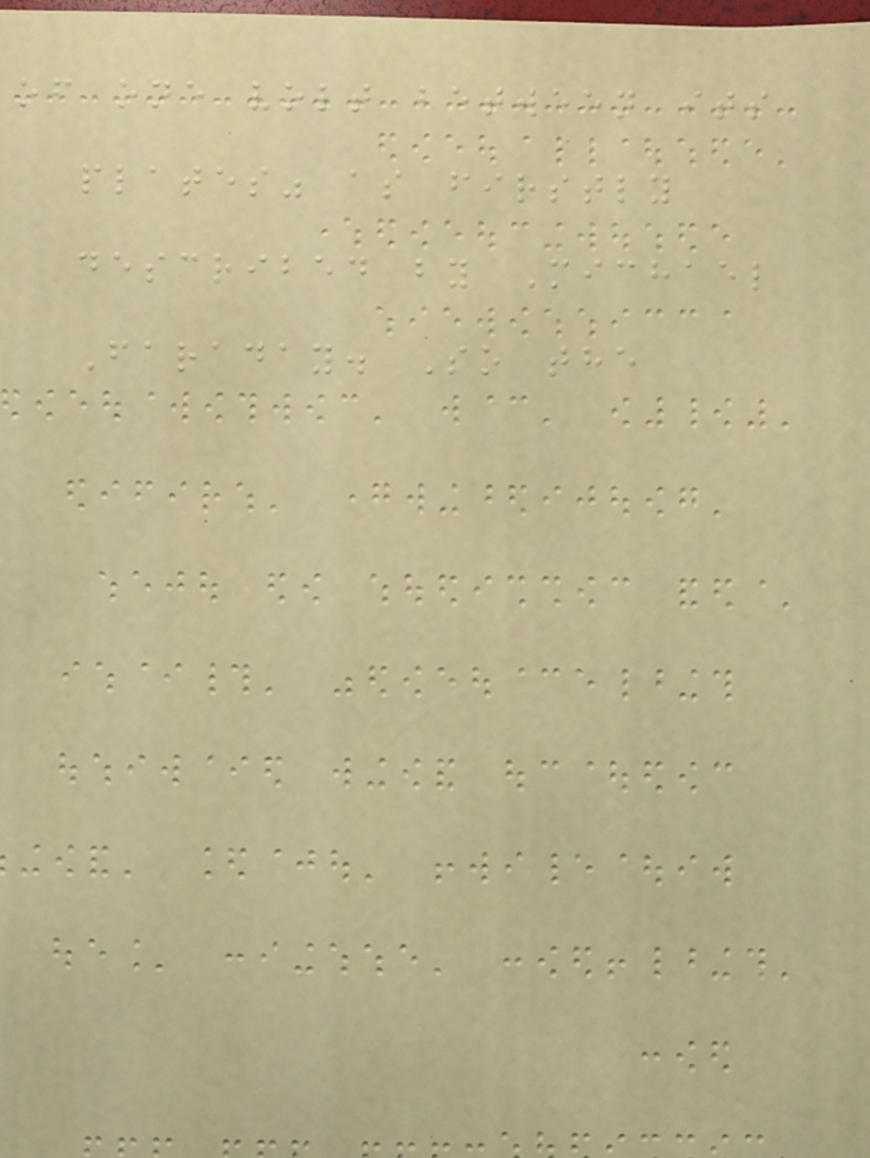of one volt between its
plates" as firstly
described by Michael
Faraday. So the
